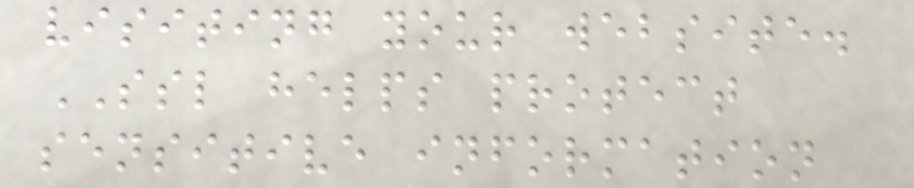visiting your website.
SSL helps protect
sensitive information
